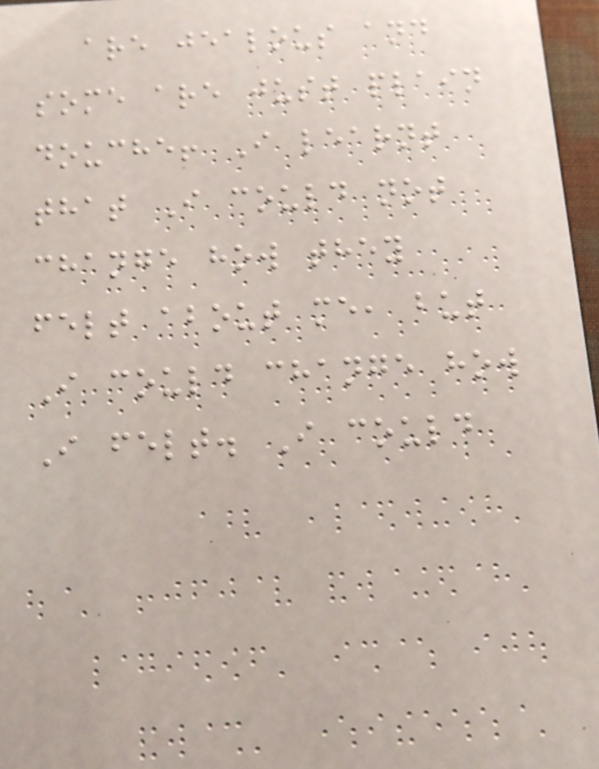are jealous and
some are just plain
douche! I learnt
that I could not
change how they
felt about me, but
I could change how
I felt. I could
